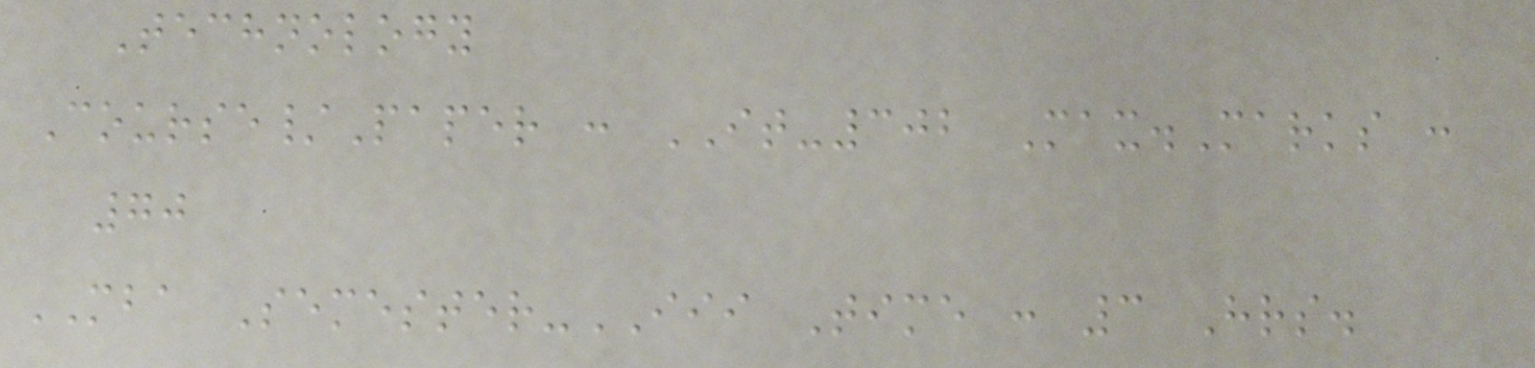Technology
Course/Paper : IT-302 Max.Marks :
70
MBA Semester-III Time : 3 Hrs.
